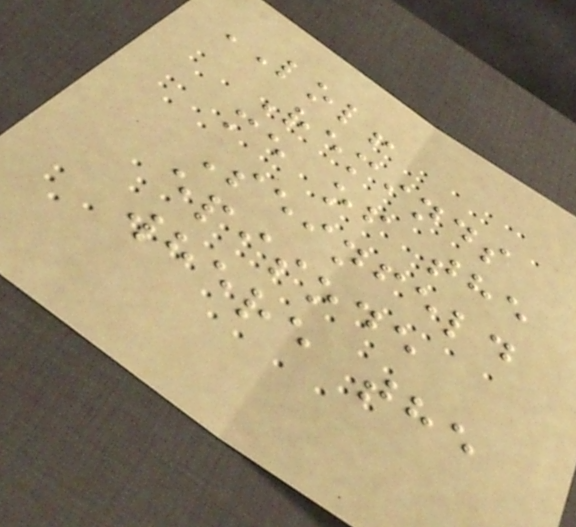LOL!
Reminds
me of the
Seinfeld
episode
where the
